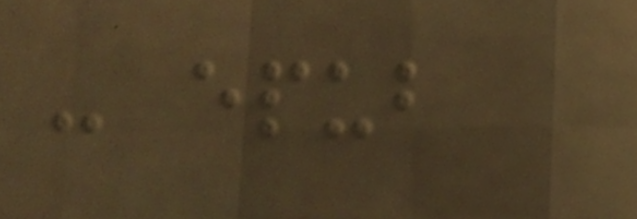- epub
